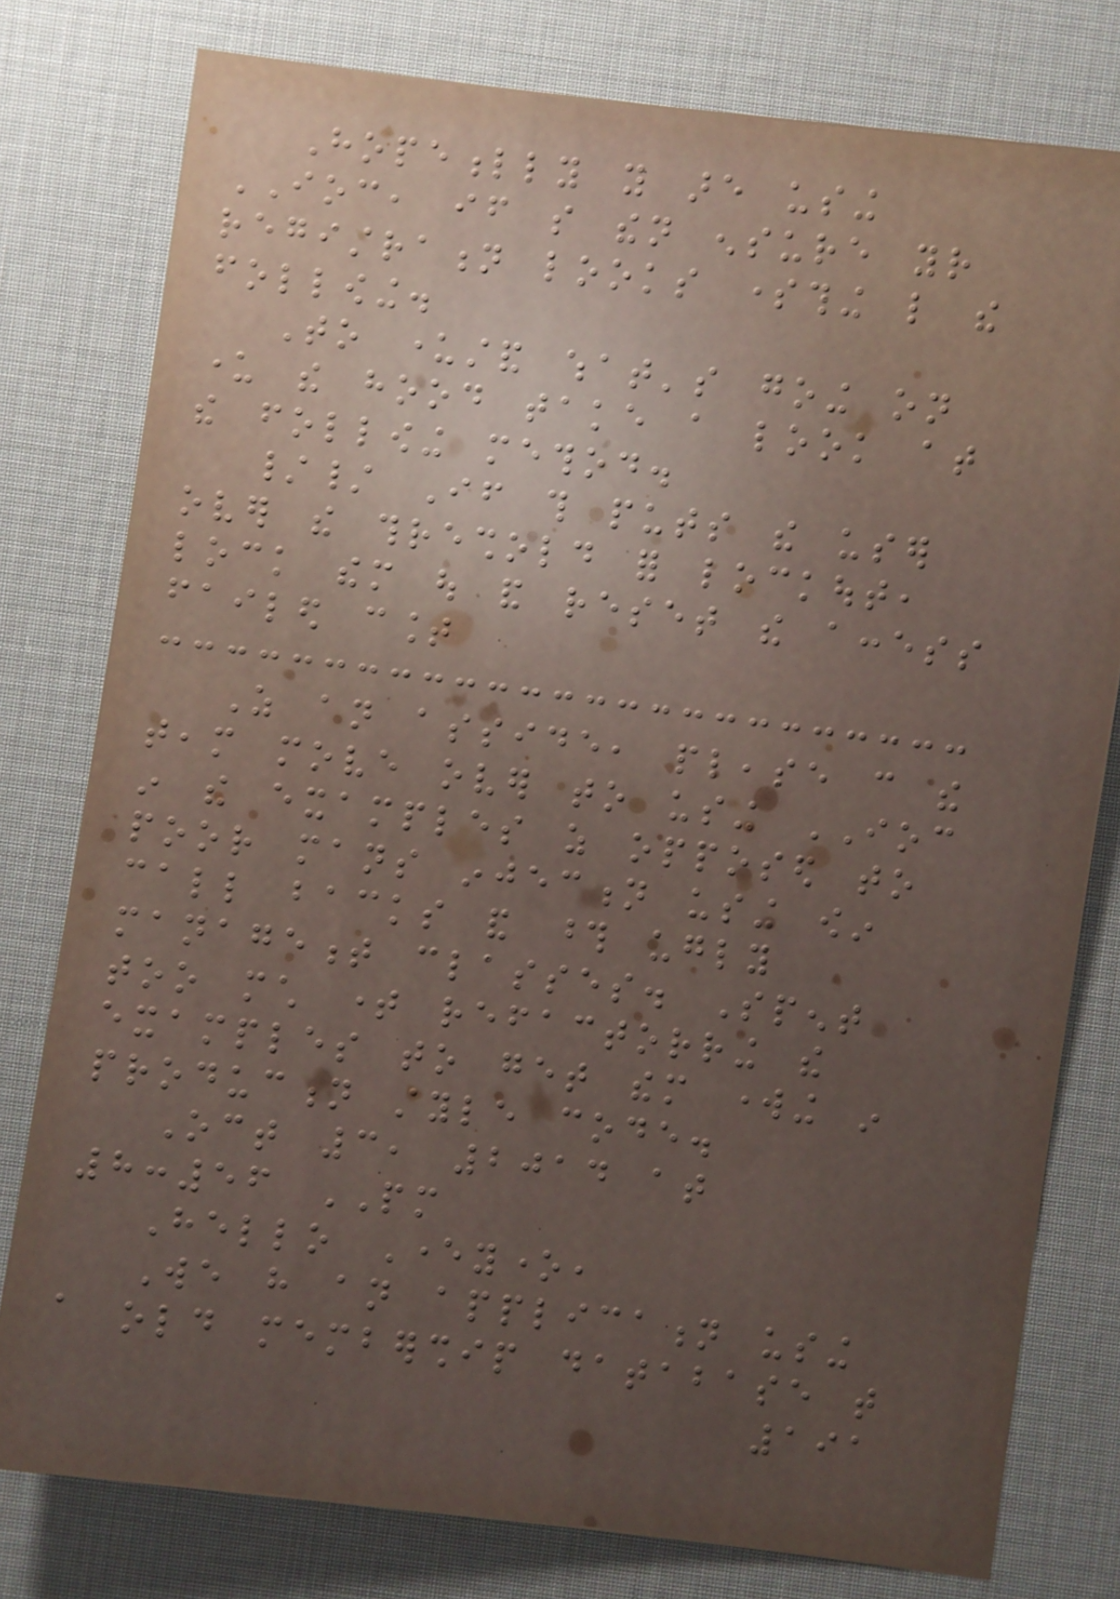Hopefully you are using
IOC, if so then ensure your
registration looks something like the
following.
To understand what's going on
under the hood take a look at
the following method.
// If this puts the user
over the threshold for lockout,
lock them out and reset the access
failed count
As an asside, please can the
team move over to using IOC
in the examples as opposed to
poor mans injection using owin
call backs and those ugly
management classes. Spent
too much time refactorring the
examples to get them working in
production style code.
Oct 3, 2014 at
8:56 PM
Hello Everyone,
We have an application using
a old membership database that
191
